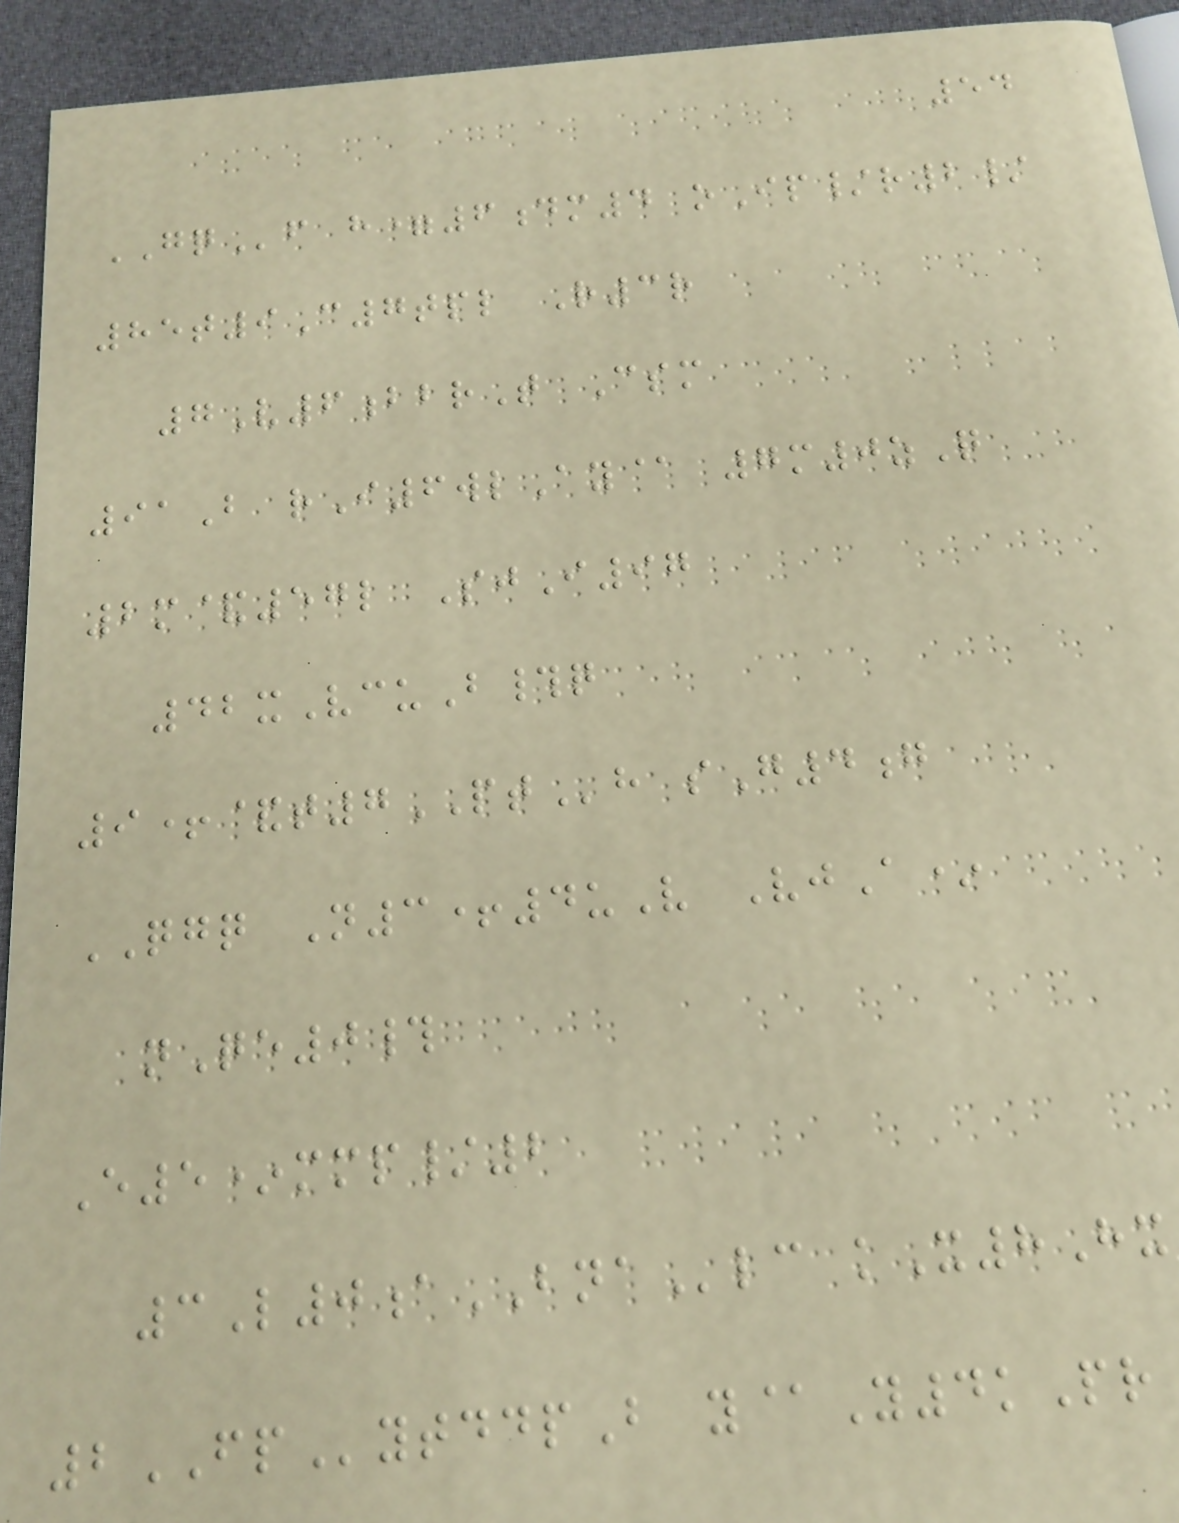54
GQf h=6dm4 oIp/r2/
85t9C7tpl R3r
7V6bbrT Csm
91B rI6wlAy@ 7m0zQ
2m&57l SjI97
42xVcuB#q
9+&t7PTh sG4g
QGQ N3+4uV VjA*
nQe0#
E5*mmp/2
3L0aBNAlc kX8Hx
2FPytddpB y@Y4kPr
